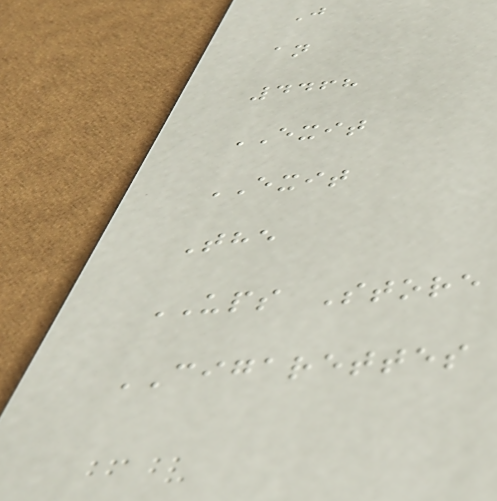J
an
4468
EXIT
EXIT
The
UPS Store
CIGARETTES
